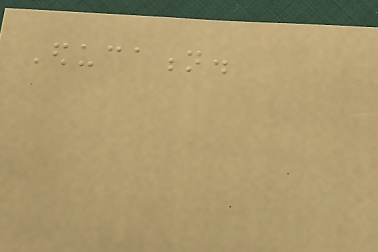Education.
